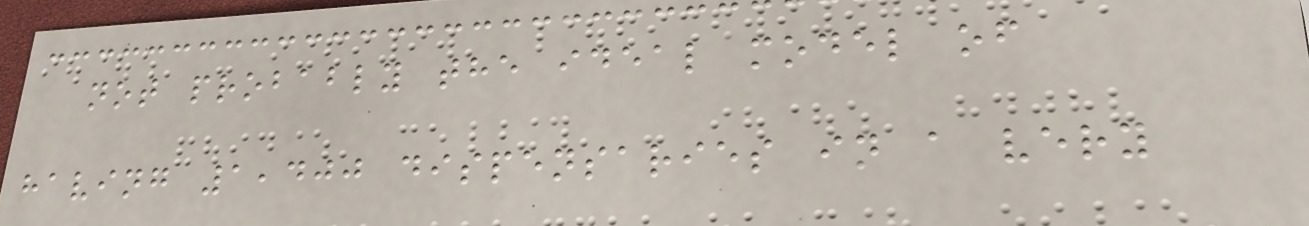not probably the ideal model of
having 1,400 dispensaries in a very
